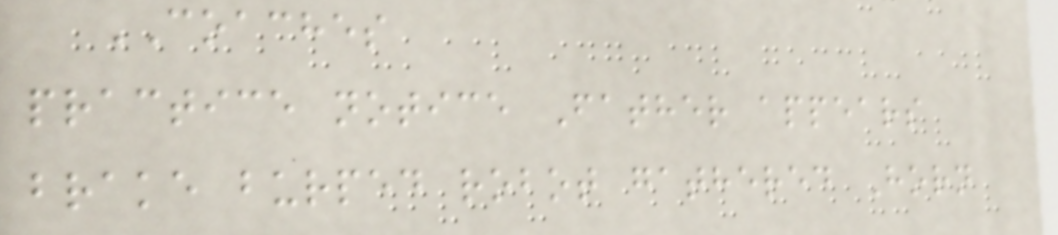COACHES
practice notice Father appears
brake burped robot gathered Horn
